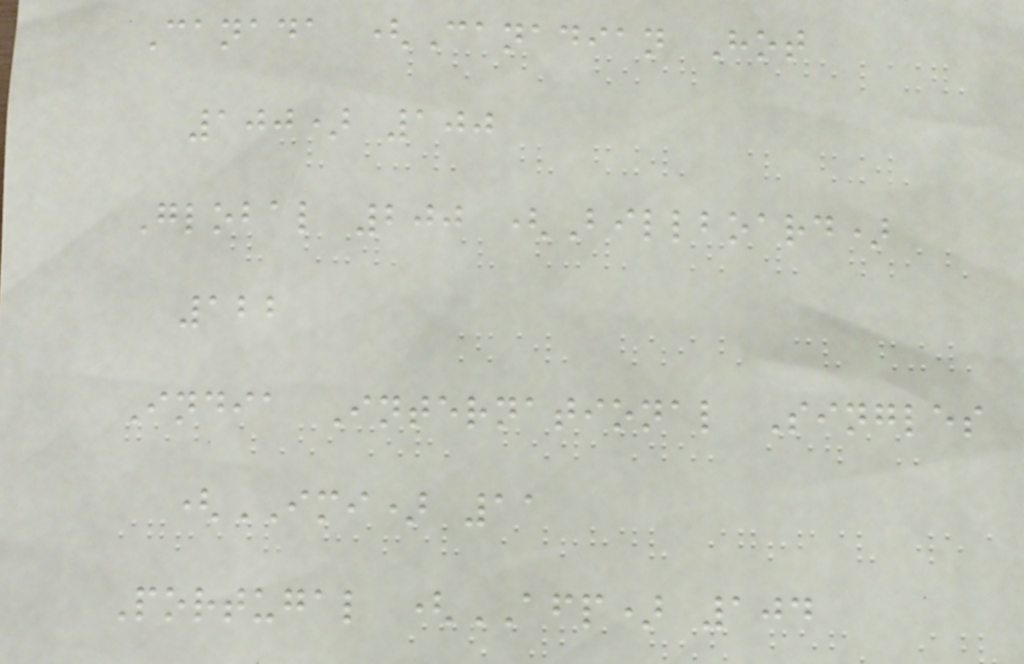Canada (Canadian Hot
100) 100
Global 200 (Billboard)
122
India International Singles
(IMI) 11
Portugal (AFP) 104
